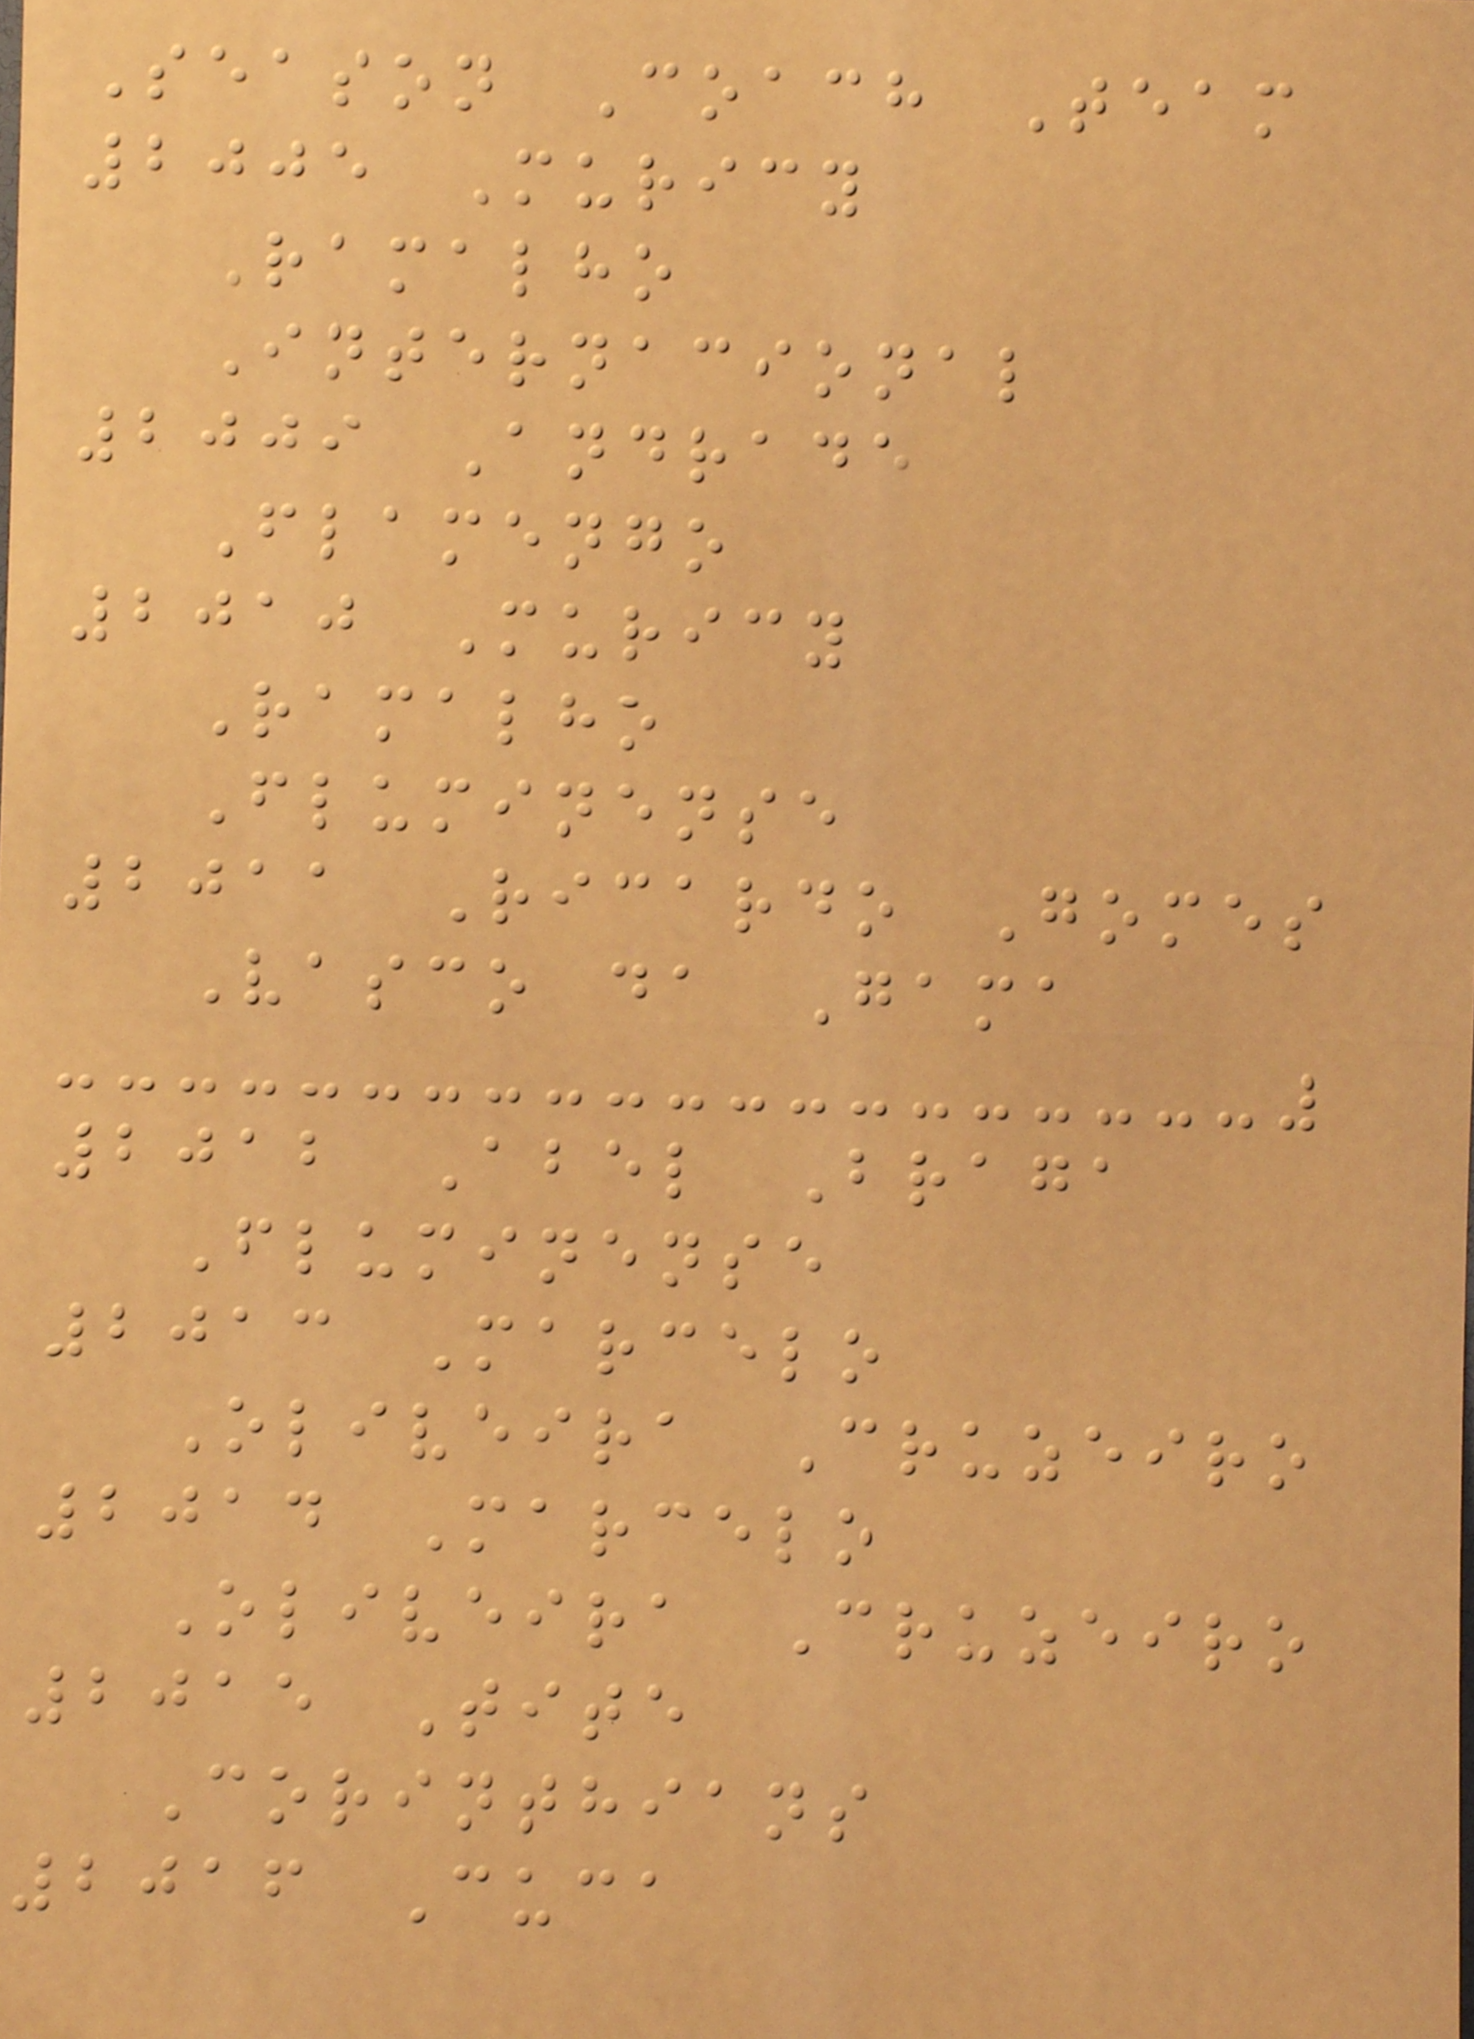Season Coach Team
2005 Muricy
Ramalho
Internacional
2009 Andrade
Flamengo
2010 Muricy
Ramalho
Fluminense
2011 Ricardo Gomes
Vasco da Gama
2012 Abel Braga
Fluminense
2013 Marcelo
Oliveira Cruzeiro
2014 Marcelo
Oliveira Cruzeiro
2015 Tite
Corinthians
2016 Cuca
